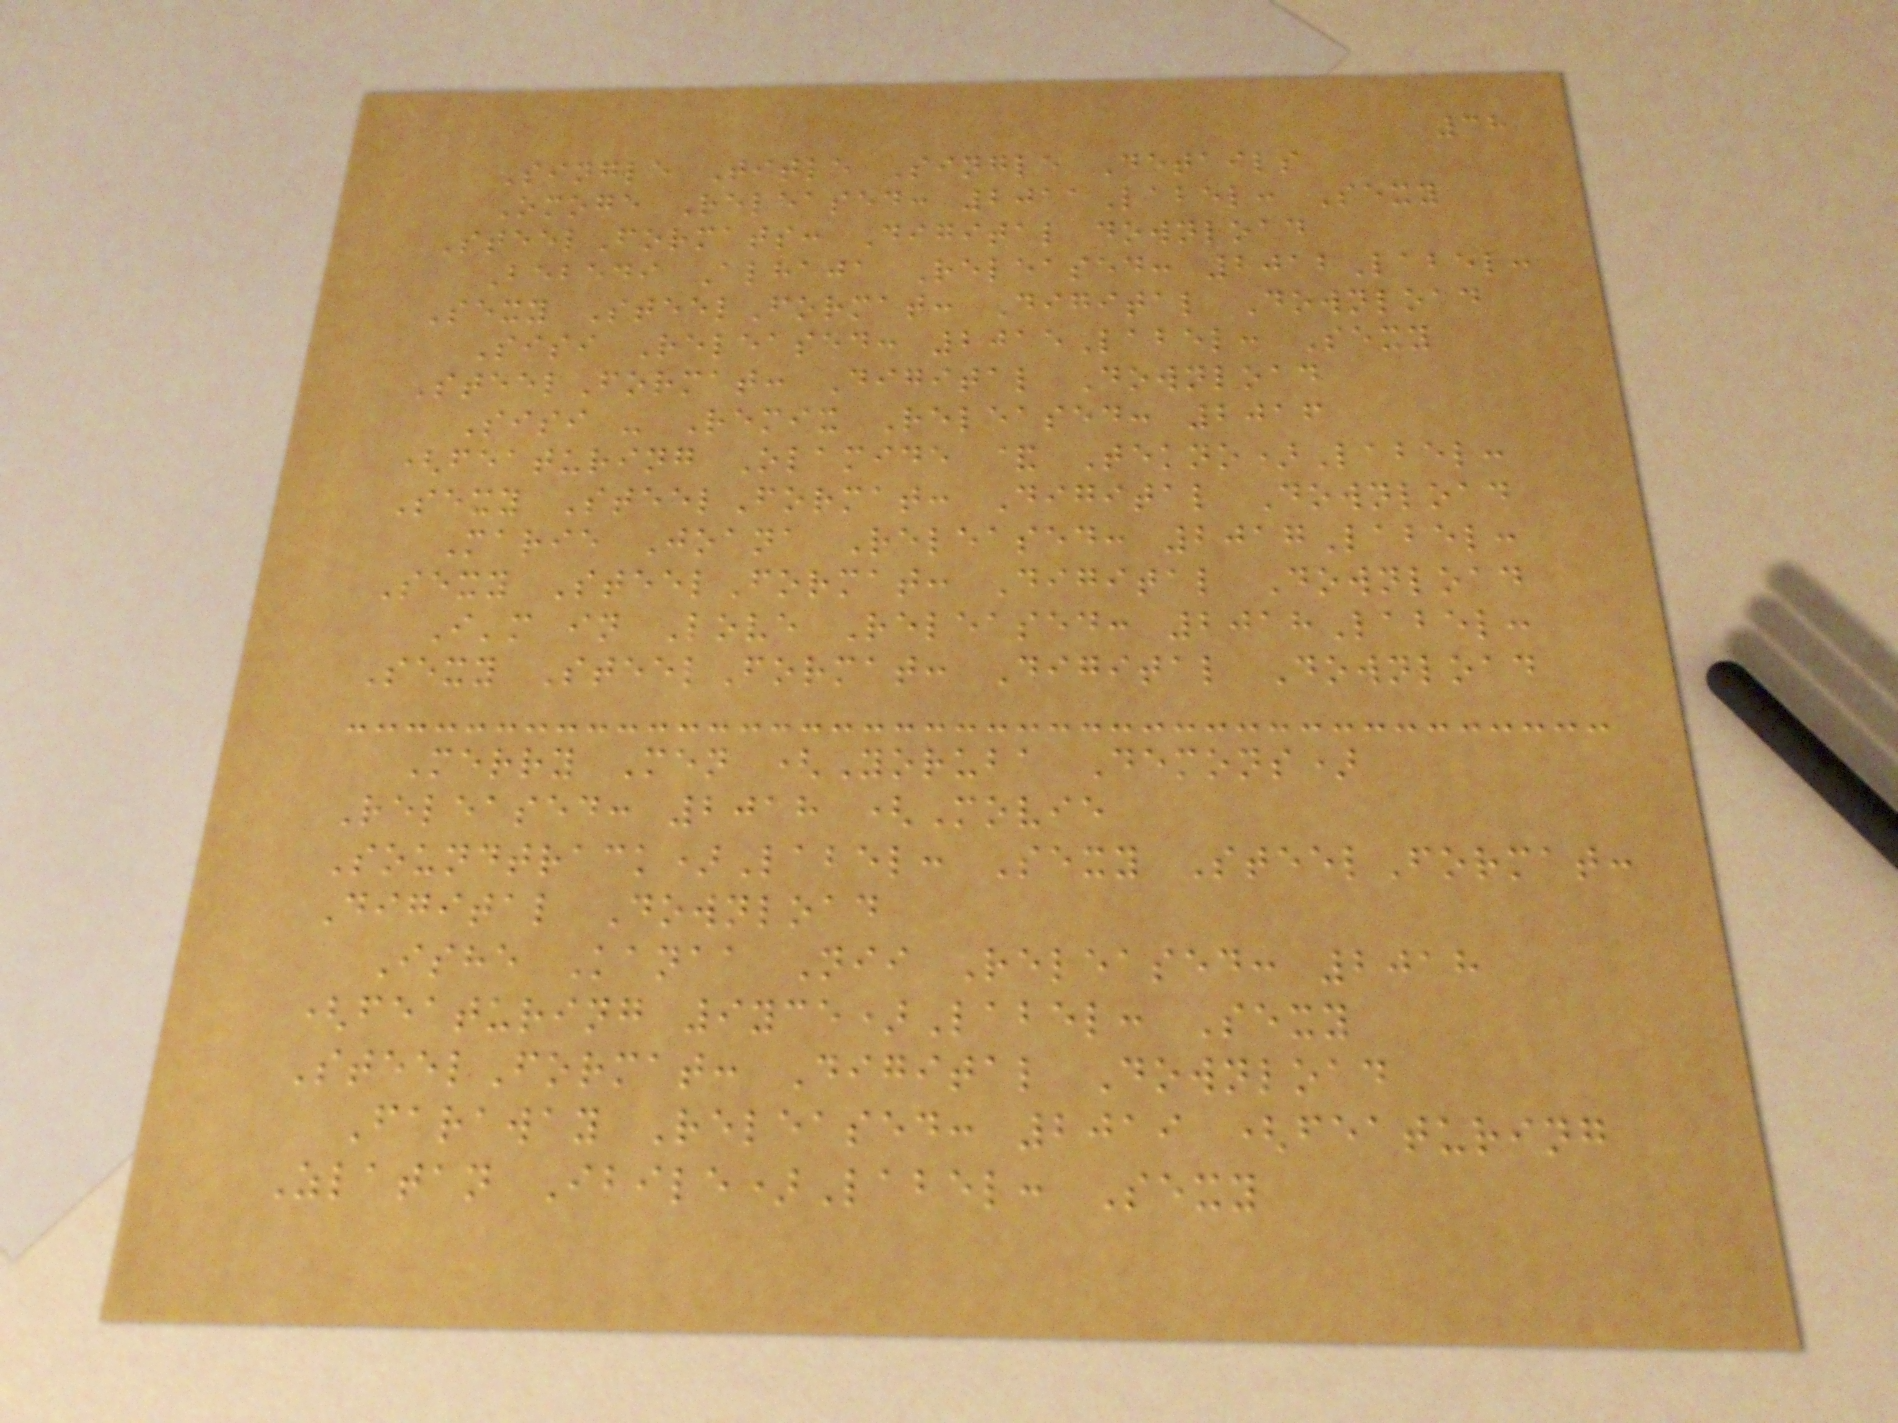38
Single Title Single Details
Omoge Released: 2011Label: Sexy
SteelFormats: Digital download
Bebedi Alhaja Released: 2012Label:
Sexy SteelFormat: Digital Download
Sisi Released: 2015Label: Sexy
SteelFormat: Digital Download
Sisi - Remix Released: 2016
(featuring Olamide & Tekno)Label:
Sexy SteelFormat: Digital Download
Marie Joana Released: 2017Label:
Sexy SteelFormat: Digital Download
I'm in Love Released: 2018Label:
Sexy SteelFormat: Digital Download
Merry Men (Yoruba Demons)
Released: 2018 (Movie
Soundtrack)Label: Sexy SteelFormat:
Digital Download
Ishe Kanaa Nii Released: 2018
(featuring 9yce)Label: Sexy
SteelFormat: Digital Download
Faraway Released: 2019 (featuring
Zlatan Ibile)Label: Sexy
